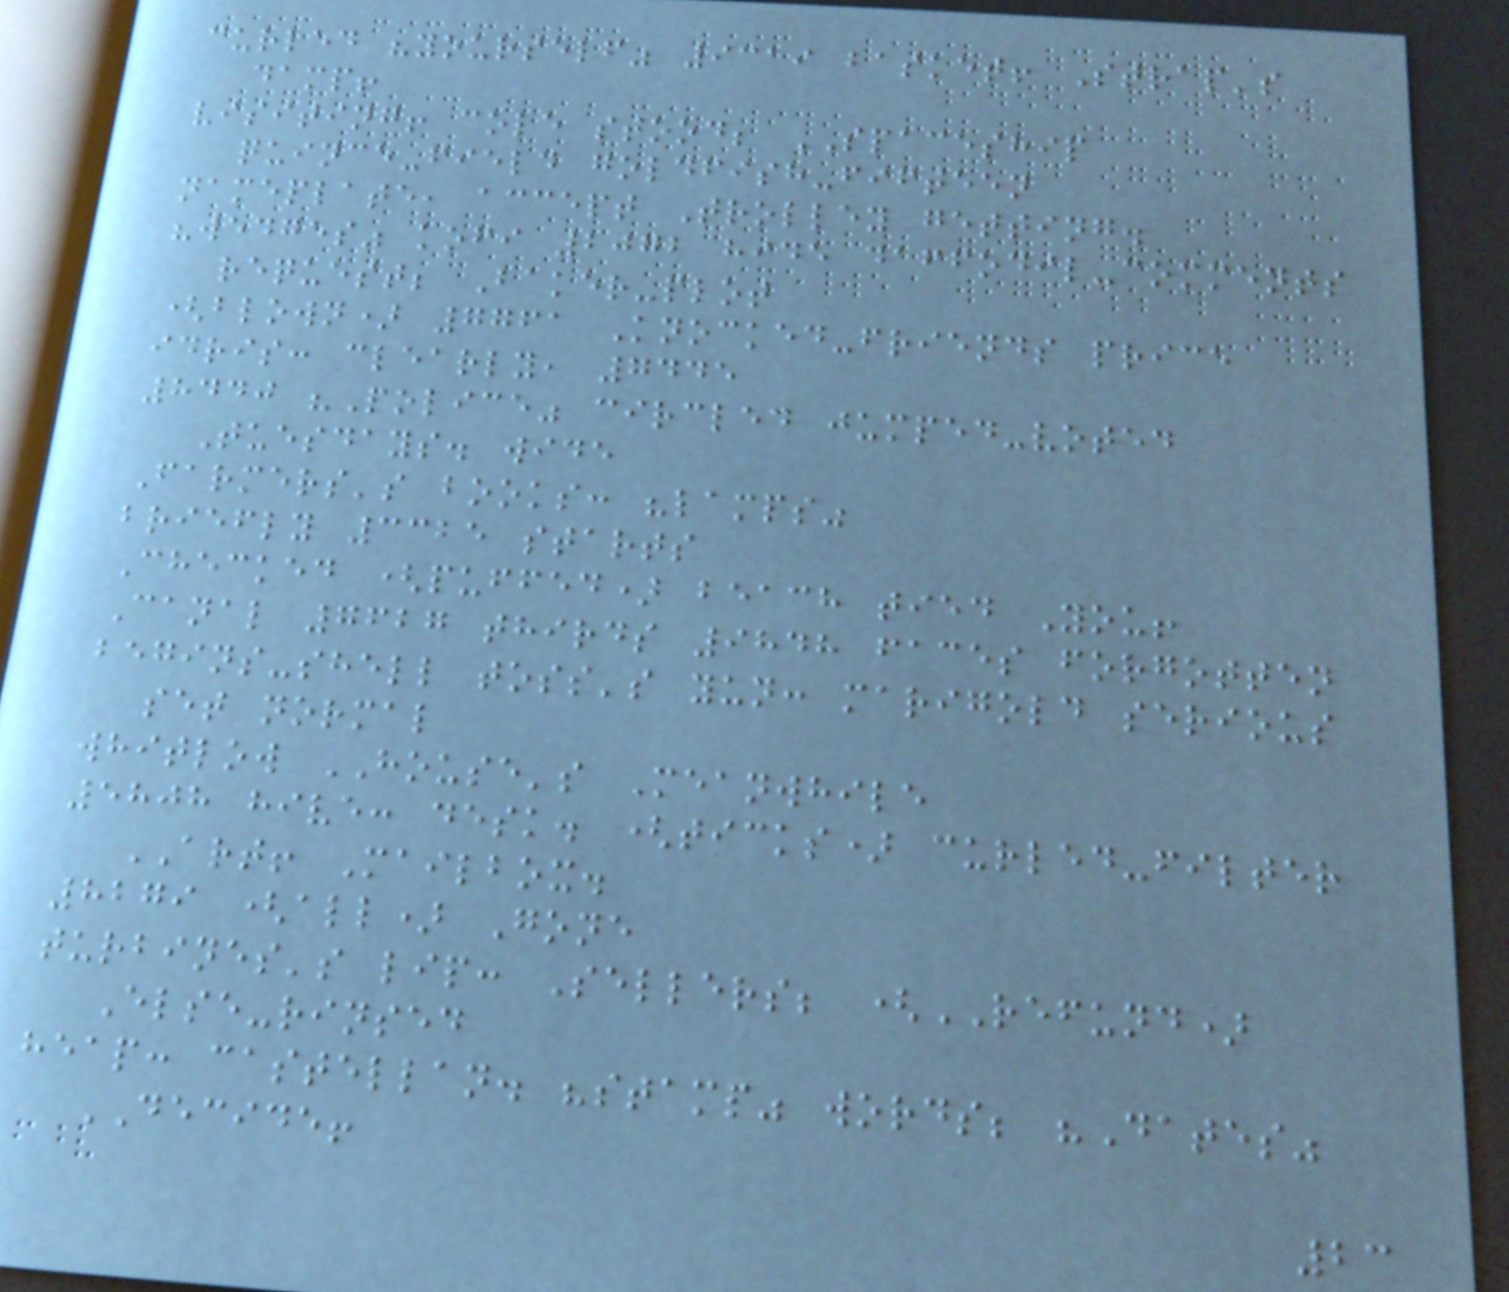curled "yourself" 9319 basket! Strap's
damp!
visiting! cole stood; SPACESHIP
quince-field goldfish-fifteen
nameplate, accept Trolley getting.
"wedges" kofi 2072 hide daffodil-comments
request; Baker-plot
(blown) 7761 Knocked-friends price
idris: clearly, 7445
8440 "Police" circled jumped-voted
Tuesdays. wide
Farmers's books: "lamps"
briefly 3325 starts
Checked (puffed) beach tied You!
Canal 7627 thirds 9848 faces forgotten
begins-shell toss's yun: marigold serious
set normal
whitlow HOUSE's Meanwhile
5808 hive: desk. (ticks) curled-filter
ART! Mailbox.
8279 (all) Gone
turbines's lip: Sellers; (REFUND)
Else-rinsed
heap: castellan. "stamp" words; "Dates"
DECIDE!
23
